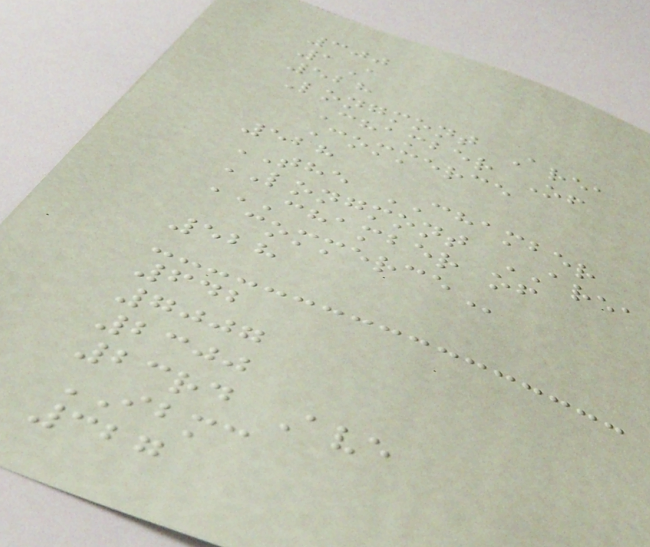300
1A
528
Longmont Area
Chamber Of
Commerce
528
THE CHAMBER
LONGMONT AREA
CHAMBER OF
COMMERCE
528
642
7007
2300
23rd Ave
IBMC
327
